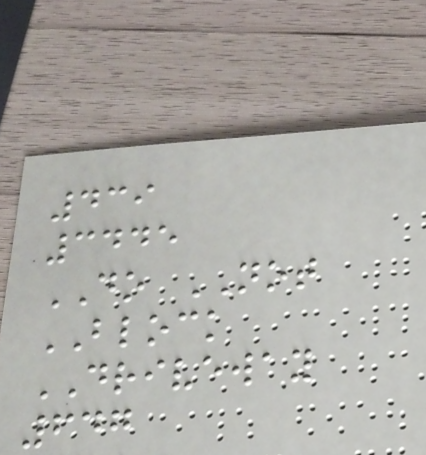439
3445
DO NOT
BLOCK
DRIVEWAY
647
